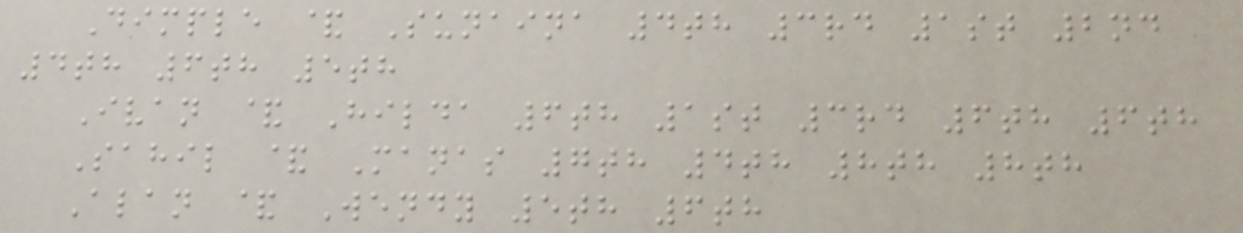Dimple & Sunaina 4th 3rd 1st 2nd
4th 6th 5th
Ivan & Hilda 6th 1st 3rd 6th 6th
Sahil & Manas 7th 4th 8th 8th
Alan & Wendy 5th 6th
